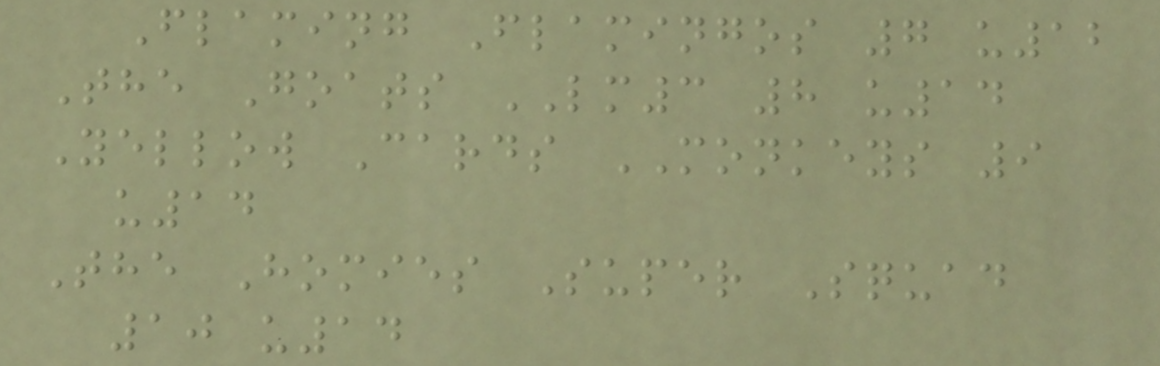Flaming Flamingos 7 u12
The Goats LM3 8 u14
Yellow Cards MONKEYS 9
u14
The Homies Super Squad
10 u14
